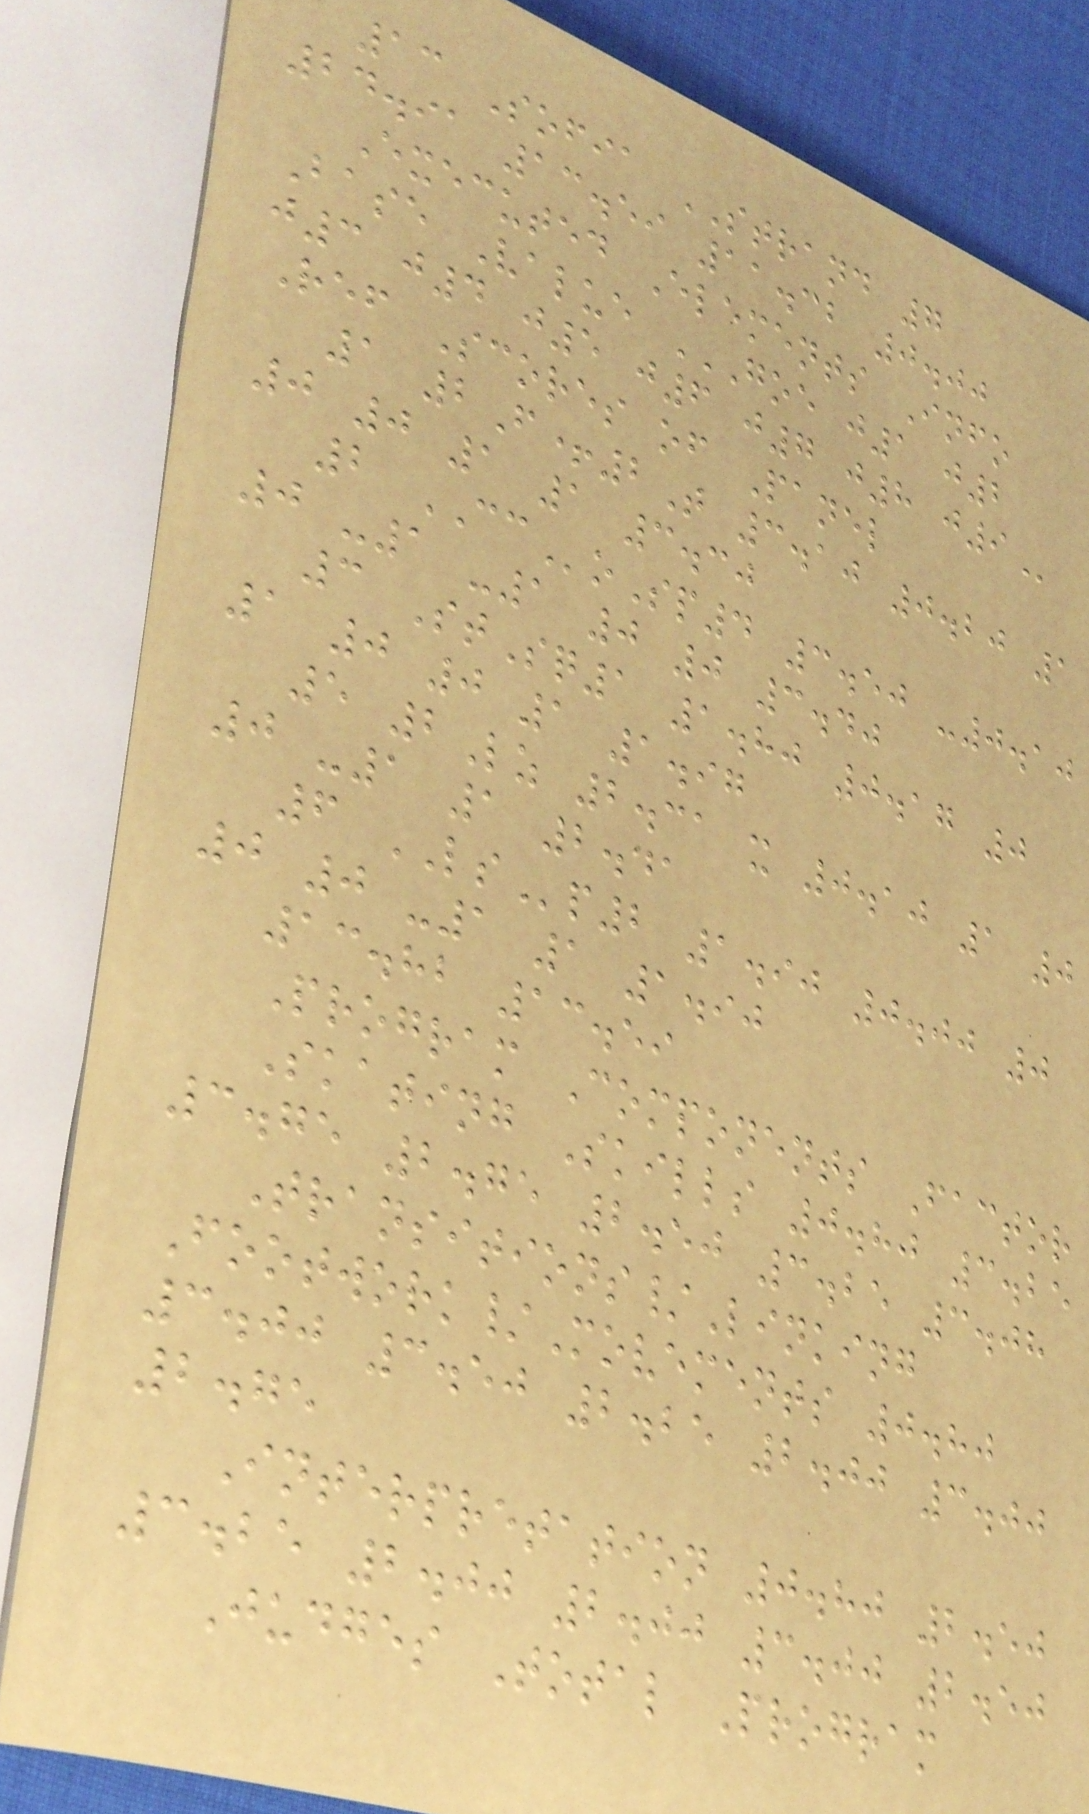13 Sofia STRAND 7
24.91 13.59 11.32 0.00
Executed Elements Info
Base Value GOE J1 J2
J3 J4 J5 J6 J7 J8 J9
Ref Scores of Panel
1 2F+2T 3.10 0.20 1
0 0 1 1 3.30
2 CCoSp4 3.50 -0.10
0 -1 -1 0 0 3.40
3 StSq1 1.80 0.17 0
1 0 0 1 1.97
5 2Lz 2.31 x 0.10 1 0
0 -1 1 2.41
6 LSp2 1.90 0.00 0
0 0 -1 1 1.90
13.82 13.59
Program Components Factor
Skating Skills 0.80 3.25
3.75 2.75 2.50 3.25 3.08
Transitions/Linking
Footwork/Movements 0.80
3.00 3.50 2.25 2.00 3.00
2.75
Interpretation 0.80 2.50
3.25 2.00 2.00 3.00 2.50
Judges Total Program
